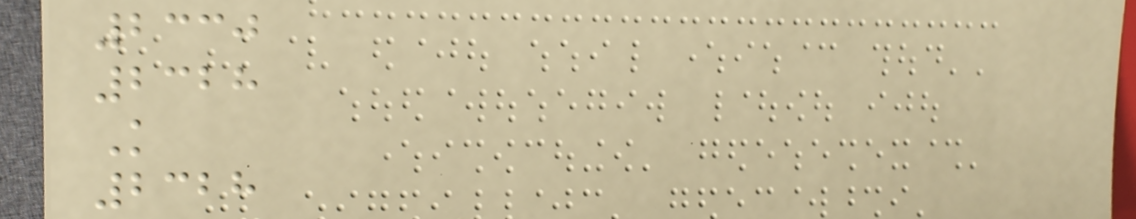2330
2328
K
2328
